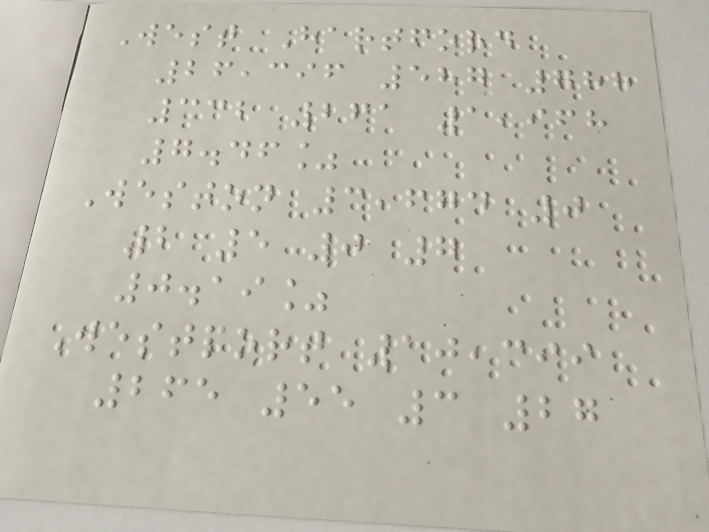West Hartford
26,396 587 788
332 261 1,968
7.46%
Weston 3,674 0
2 5 0 7
0.19%
Westport 10,399
265 55 3 27
